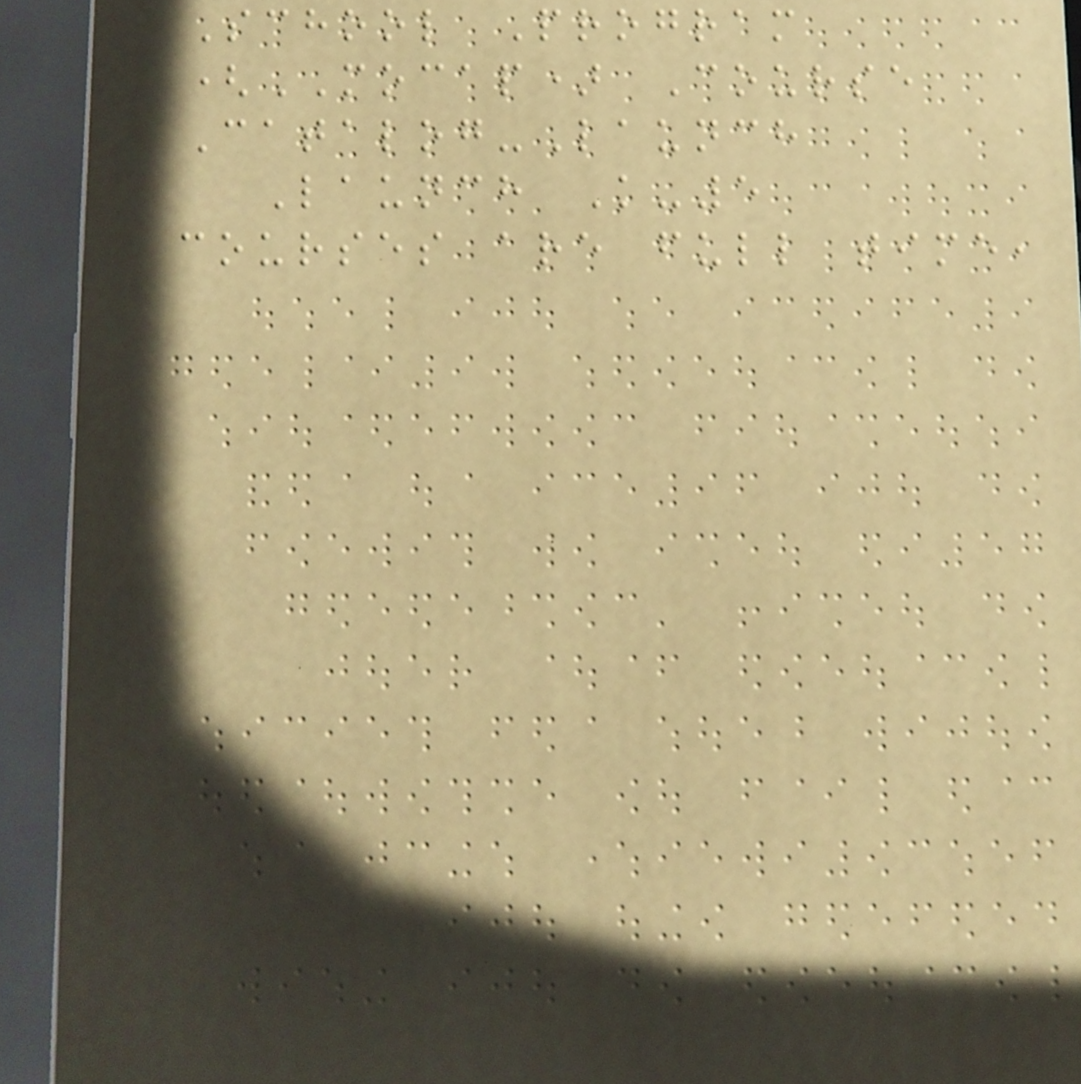School Program
(MOCAP) Course
Catalog-Launch
Launch K-5
courses are full time,
